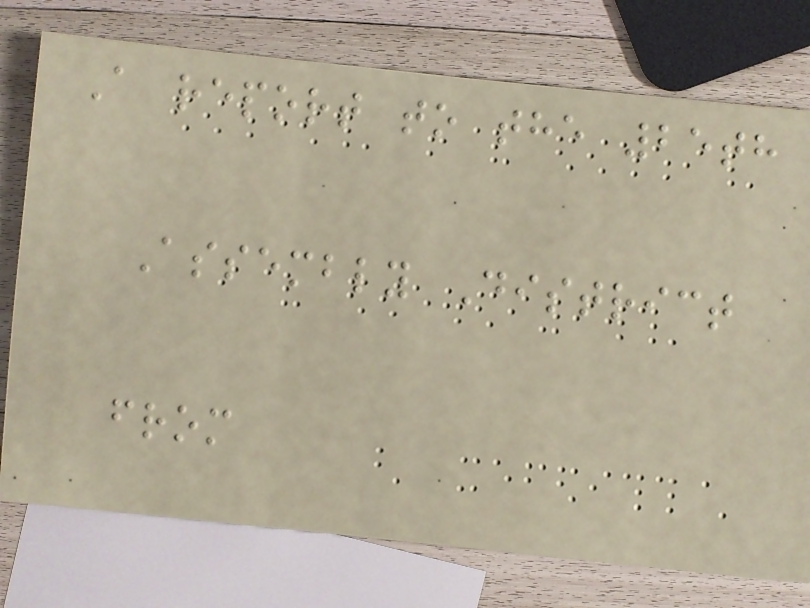A report to the 25th
Assembly District
from
